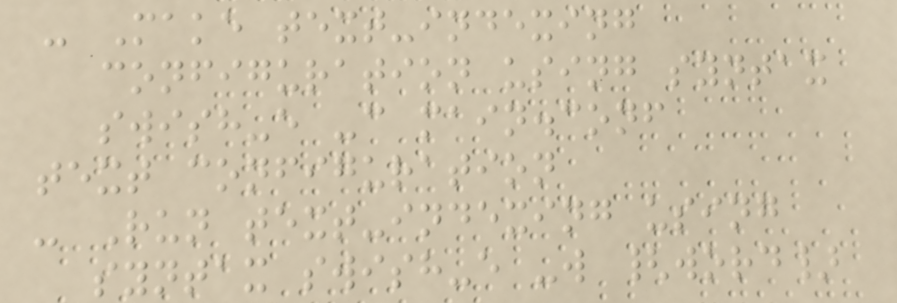- Make text-indexing
configuration using syntax
swish-e -c main.conf
text configuration
- Run text-indexing using
syntax swish-e -w {word}
